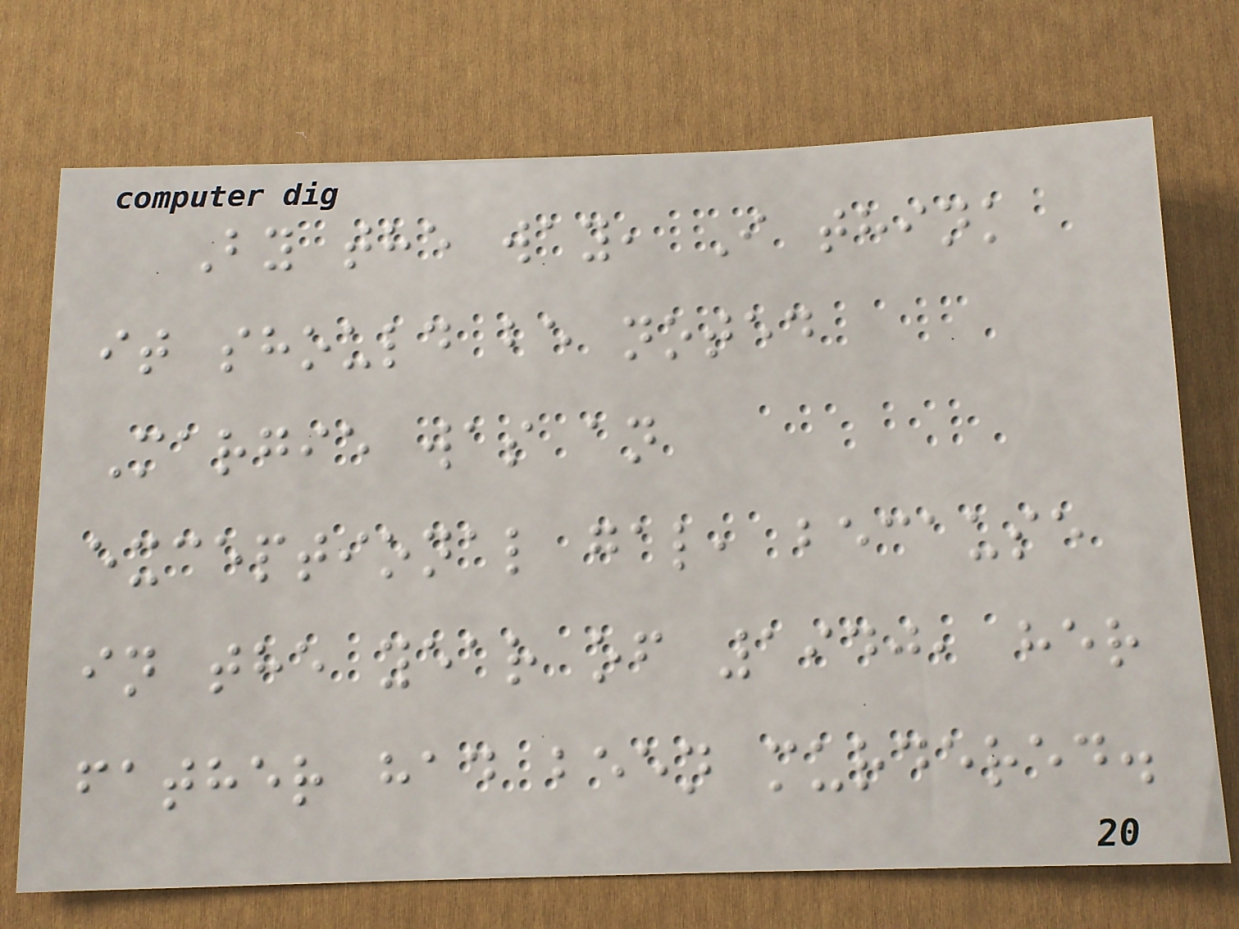By the way, I think
it should be noted
Margie was an
exceptional gal, because
in the year of 1940, her
father had been murdered.
